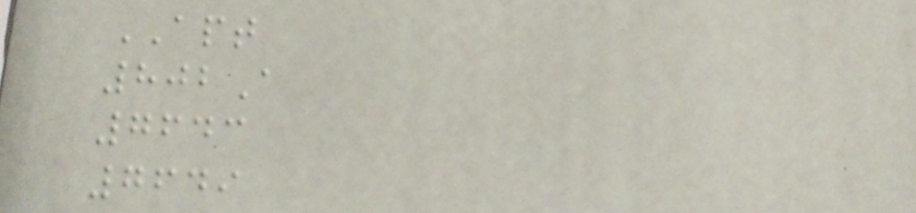APT
802A
7643
7649
